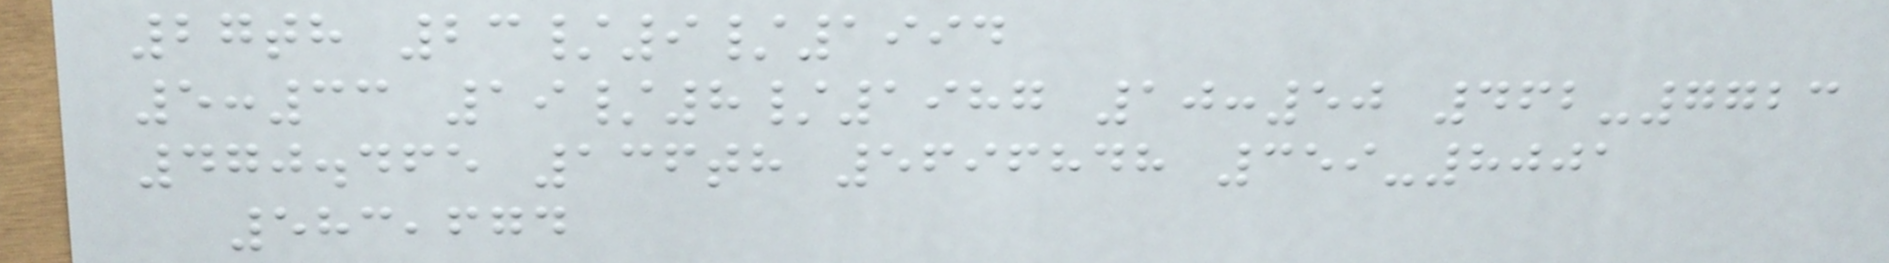27th 23/9/1994
5:33 19/8/1987 10:50 462-7723
470.465 136th 5696848 359-8001
583,674
